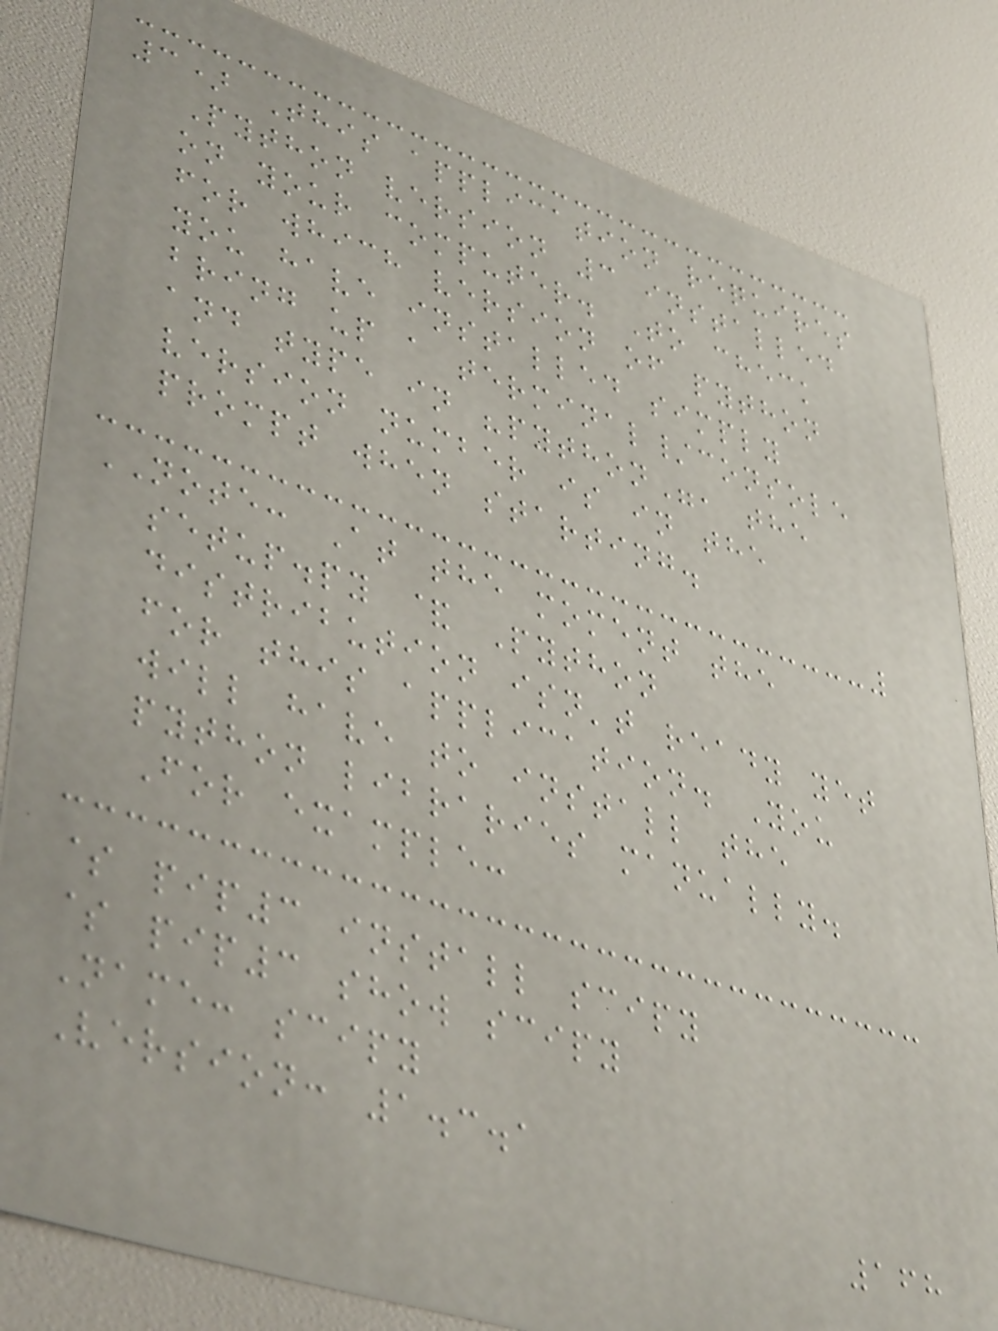3) This application requires
Python version 3 installed
on your computer. To check
for which version of python
you have installed simply
bring up a terminal/console
and type in "python", the
version number is in the
prompt when starting.
NOTE: At the moment the
setup.py & Python
distribution isn't ready yet
for this application. You
will have to install the
python libraries manually.
For example:
$ pip3 install scipy
$ pip3 show scipy
Name: scipy
Version: 1.3.1
168
